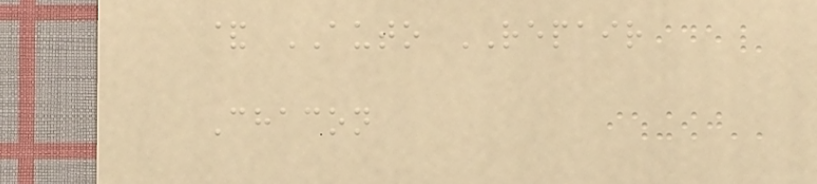& AUTO REPAIR
Chacon
